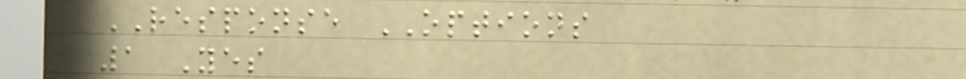RESPONSE OPTIONS
1 Yes
